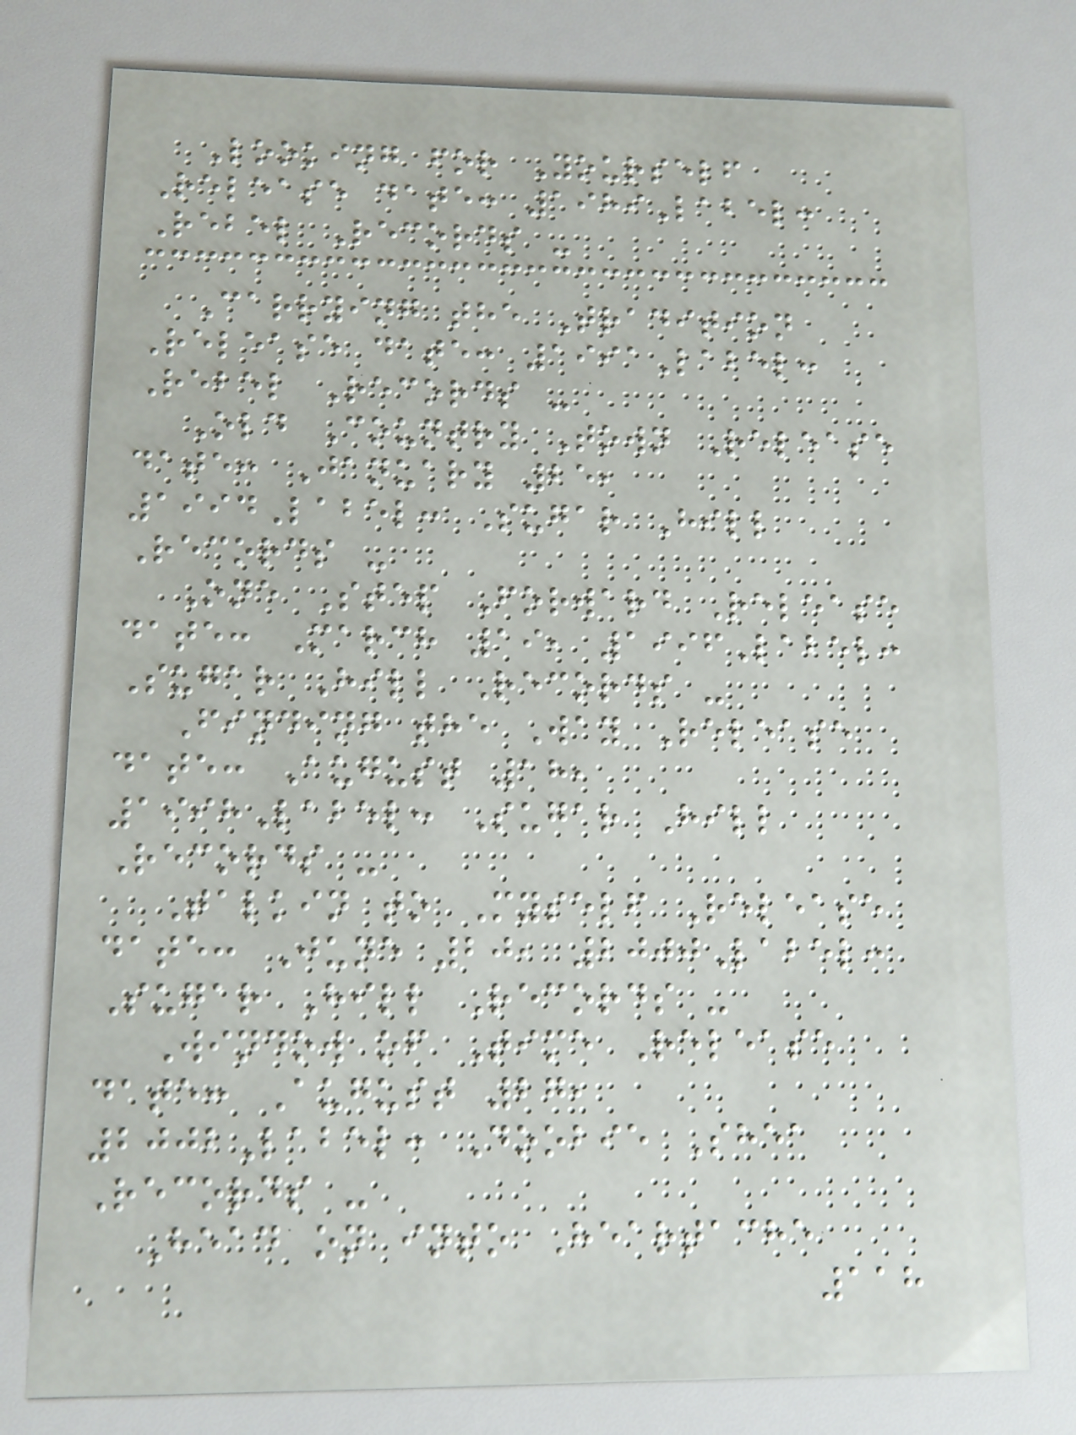Looking for Yourself
Release date: 1989Label:
Rebel Records -
Carrying the Tradition
Release date: 1991Label:
Rebel Records -
Old Country Town Release
date: January 25,
1994Label: Sugar Hill
Records -
One Step Forward Release
date: March 19, 1996Label:
Sugar Hill Records -
Finding the Way Release
date: August 18,
1998Label: Sugar Hill
Records -
Talkin to Myself Release
date: June 20, 2000Label:
Sugar Hill Records -
Window of Time Release
date: August 27,
2002Label: Doobie Shea
Records -
Head on into Heartache
118
